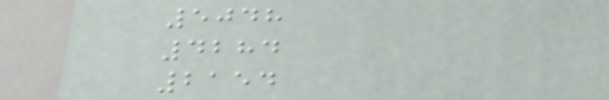5048
4284
2154
